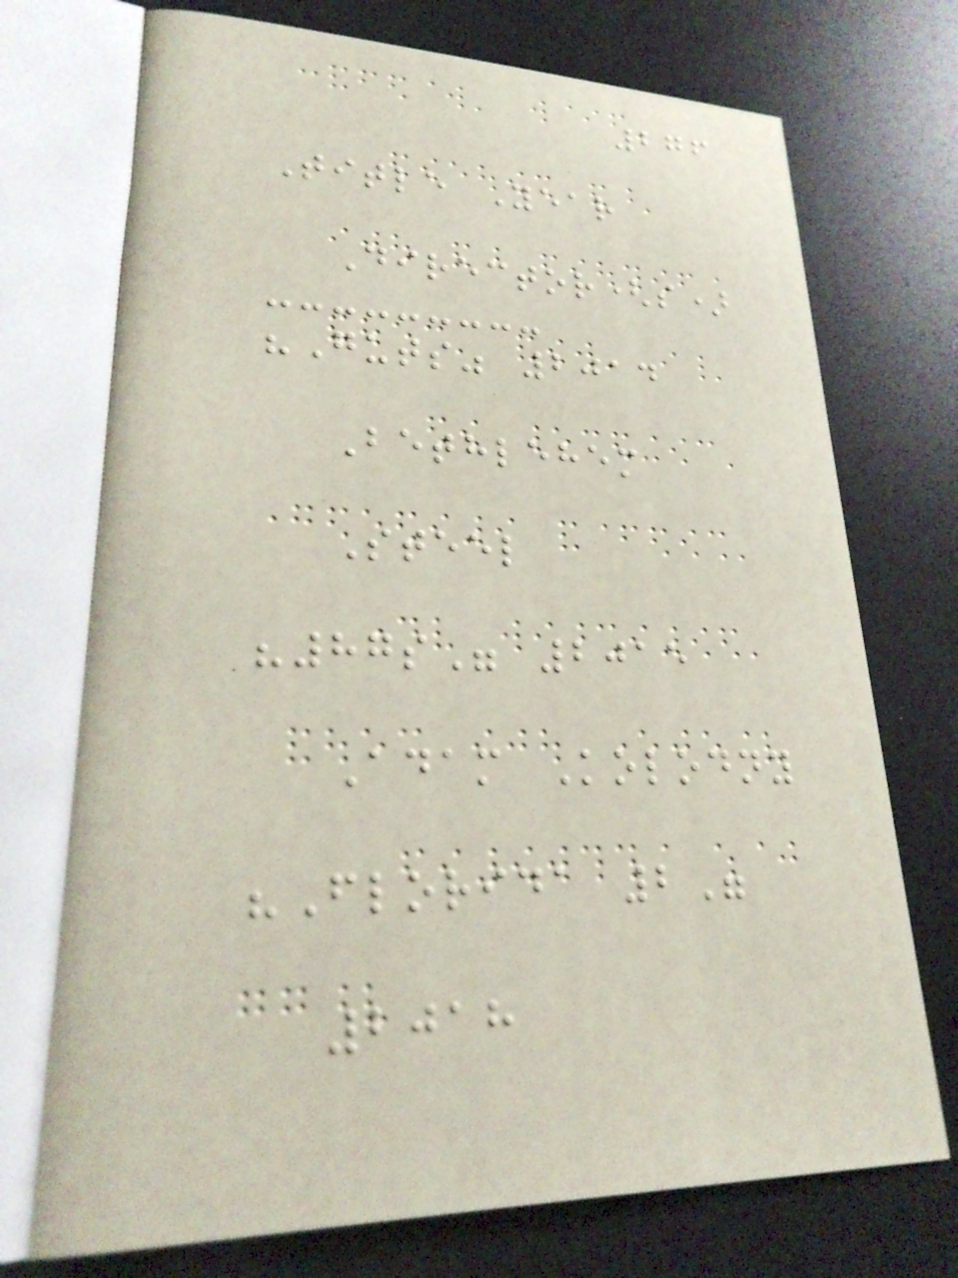276
Title Year
Director(s)
"Guts" 2014
Bethlehem
Steel
"87s" 2015
Adam Kolodny
"Florida 2"
2018
